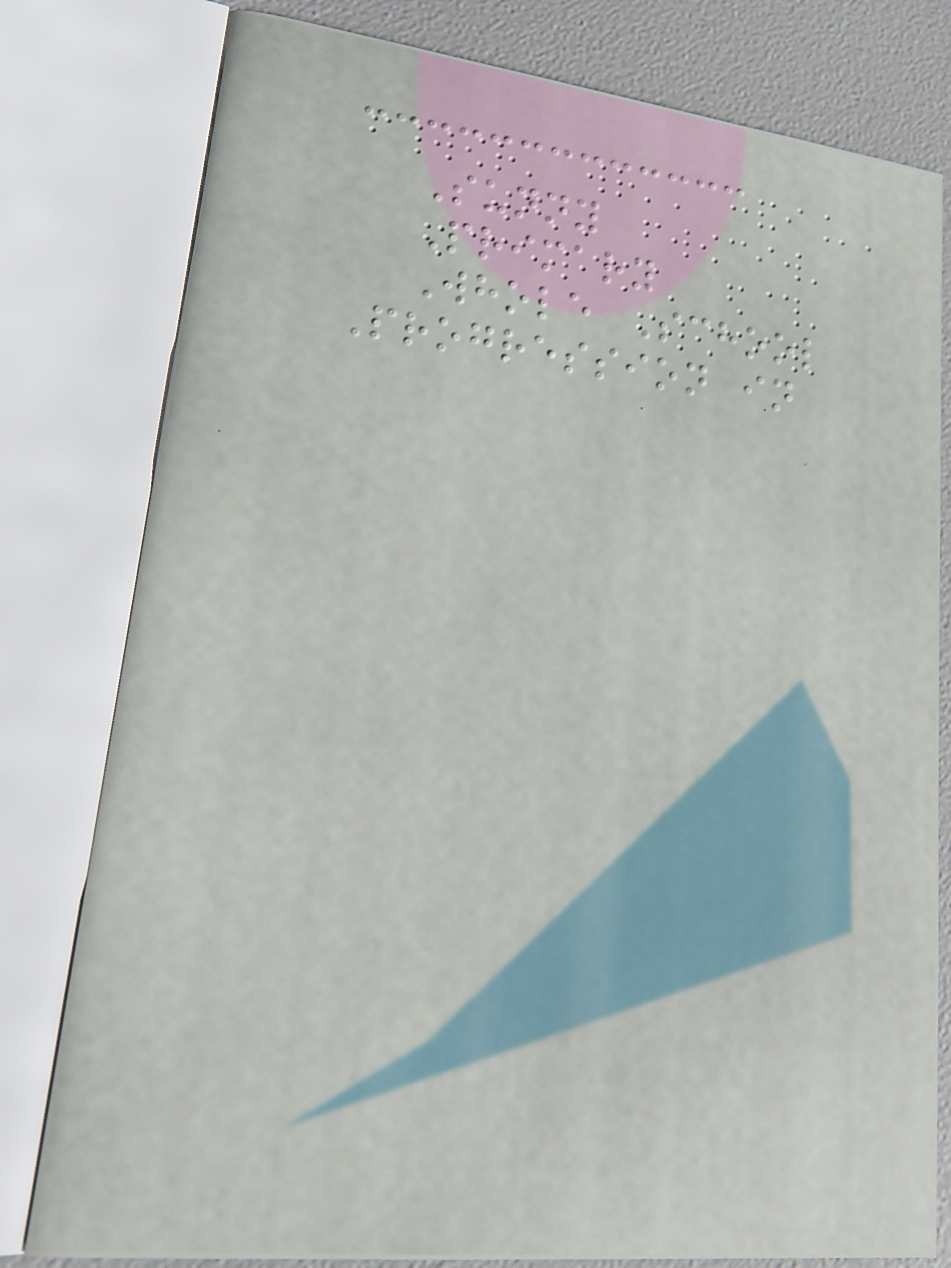Sunny
Primary
Whole School
Progression in
